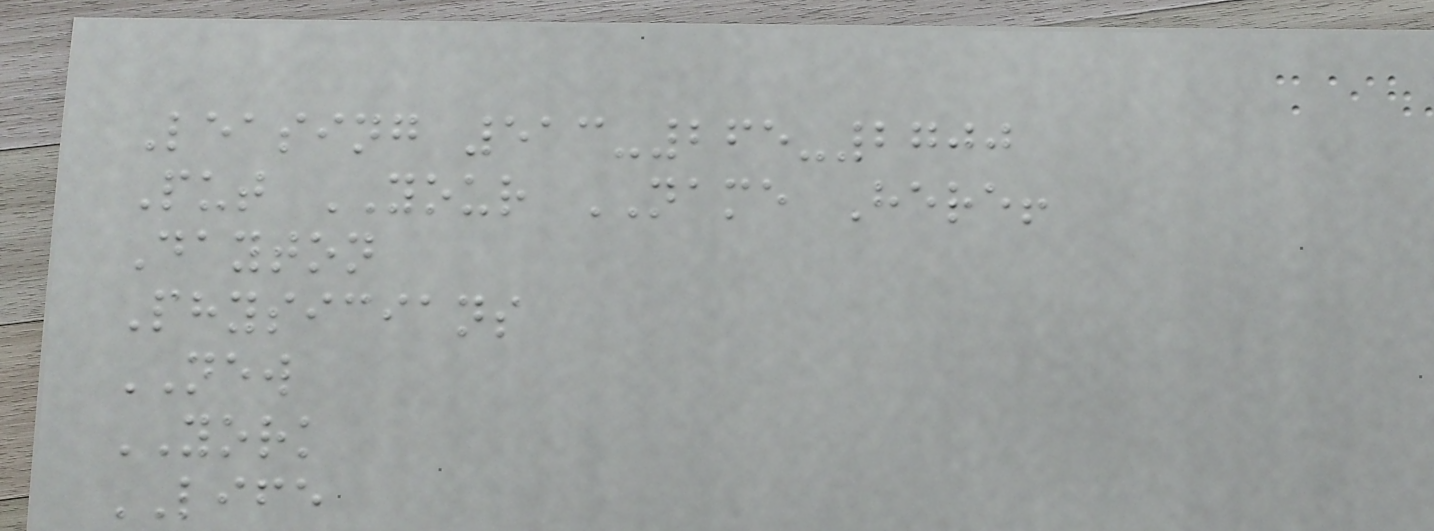Leasing 513-265-2700
Put YOUR NAME Here!
Dayton
Physicians
NEW
YORK
LIFE
